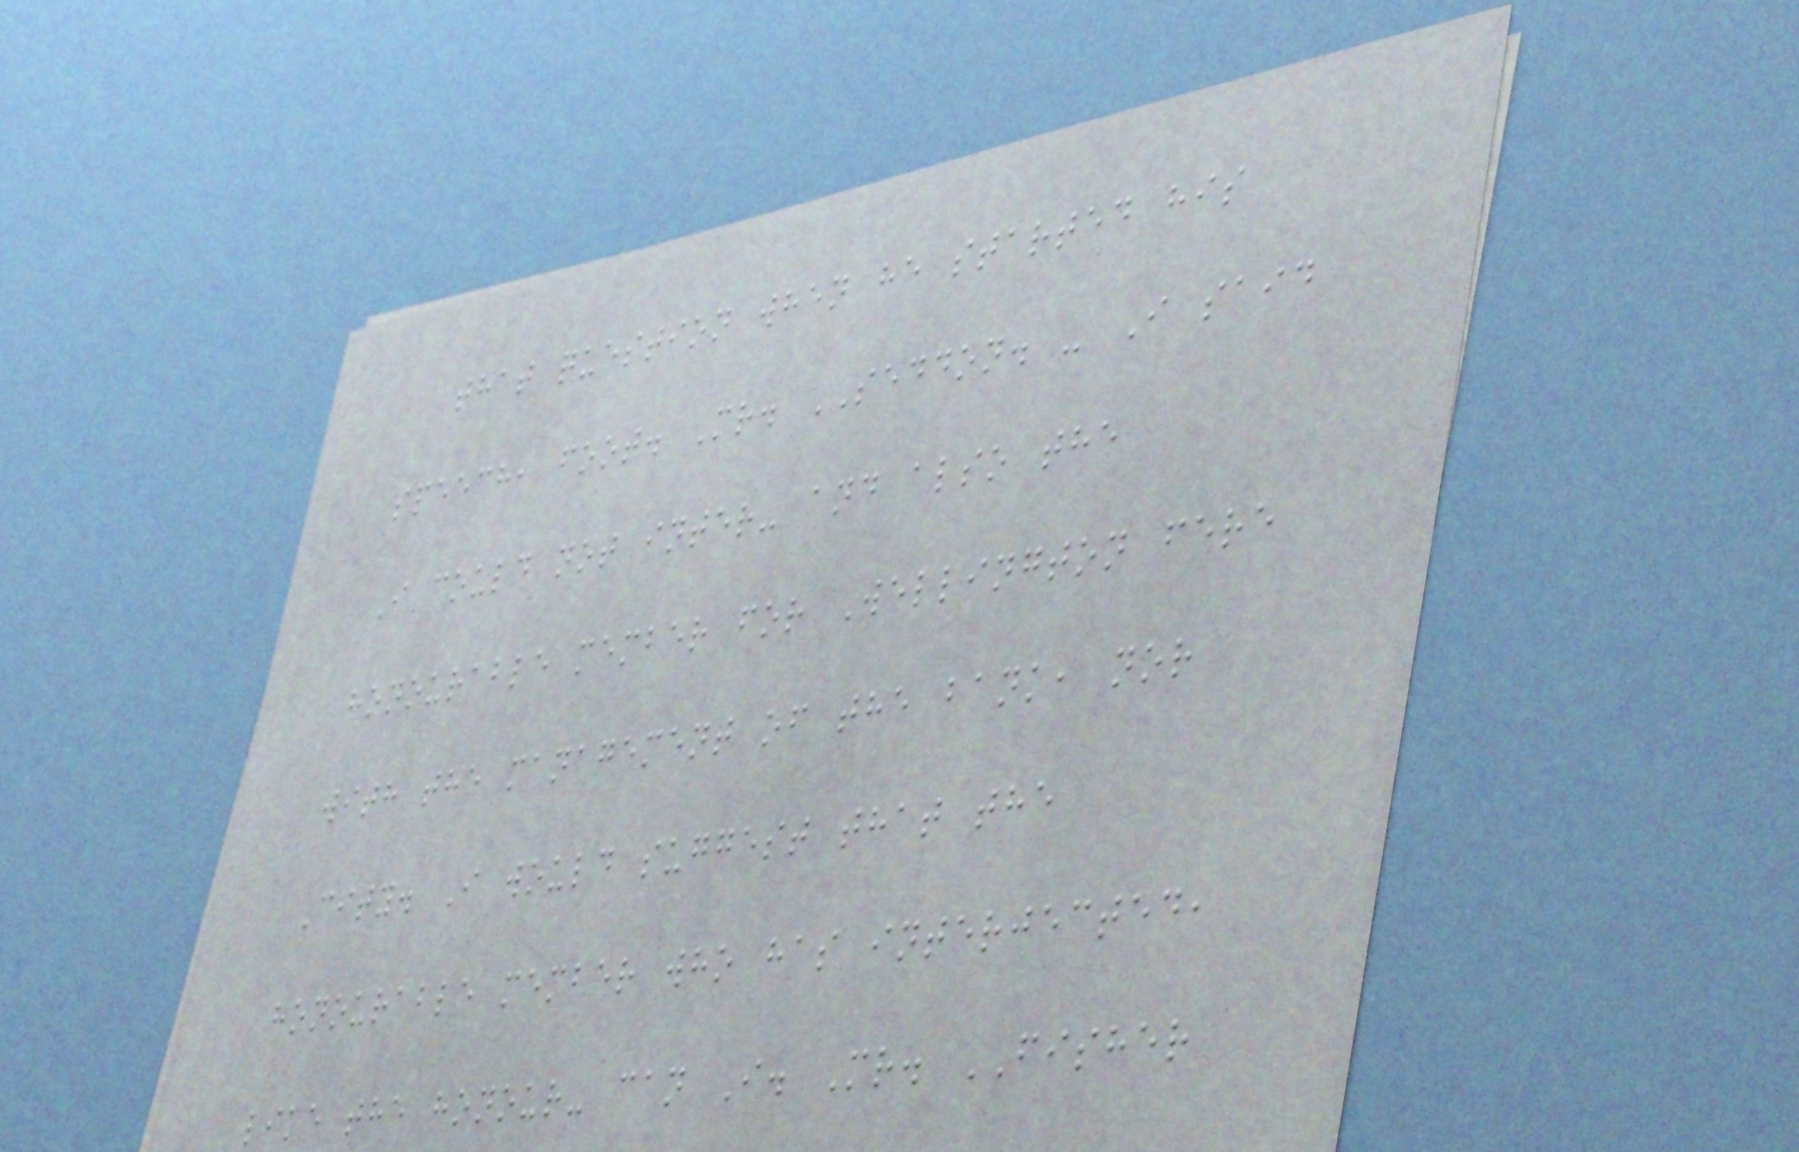that question when he started his
speech, foot. Mr. SEDDON. - I said
I could not inter- and also the
honourable member for Wellington fere
with the management of the bank, nor
City. I would suggest that the
honourable member who has interjected,
like the honour- can I. Mr. FISHER
